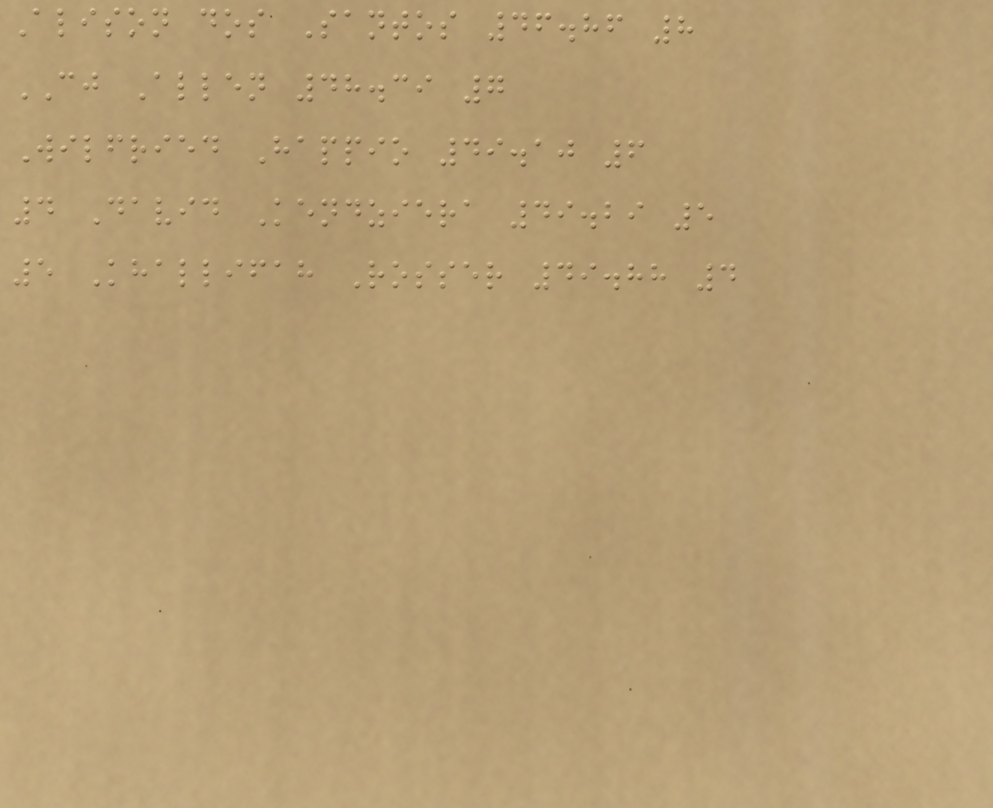Alison dos Santos 46.86 8
CJ Allen 48.39 7
Wilfried Happio 49.10 6
4 David Kendziera 49.29 5
5 Khallifah Rosser 49.88 4
